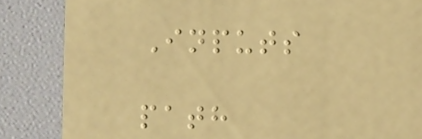Inputs
path
